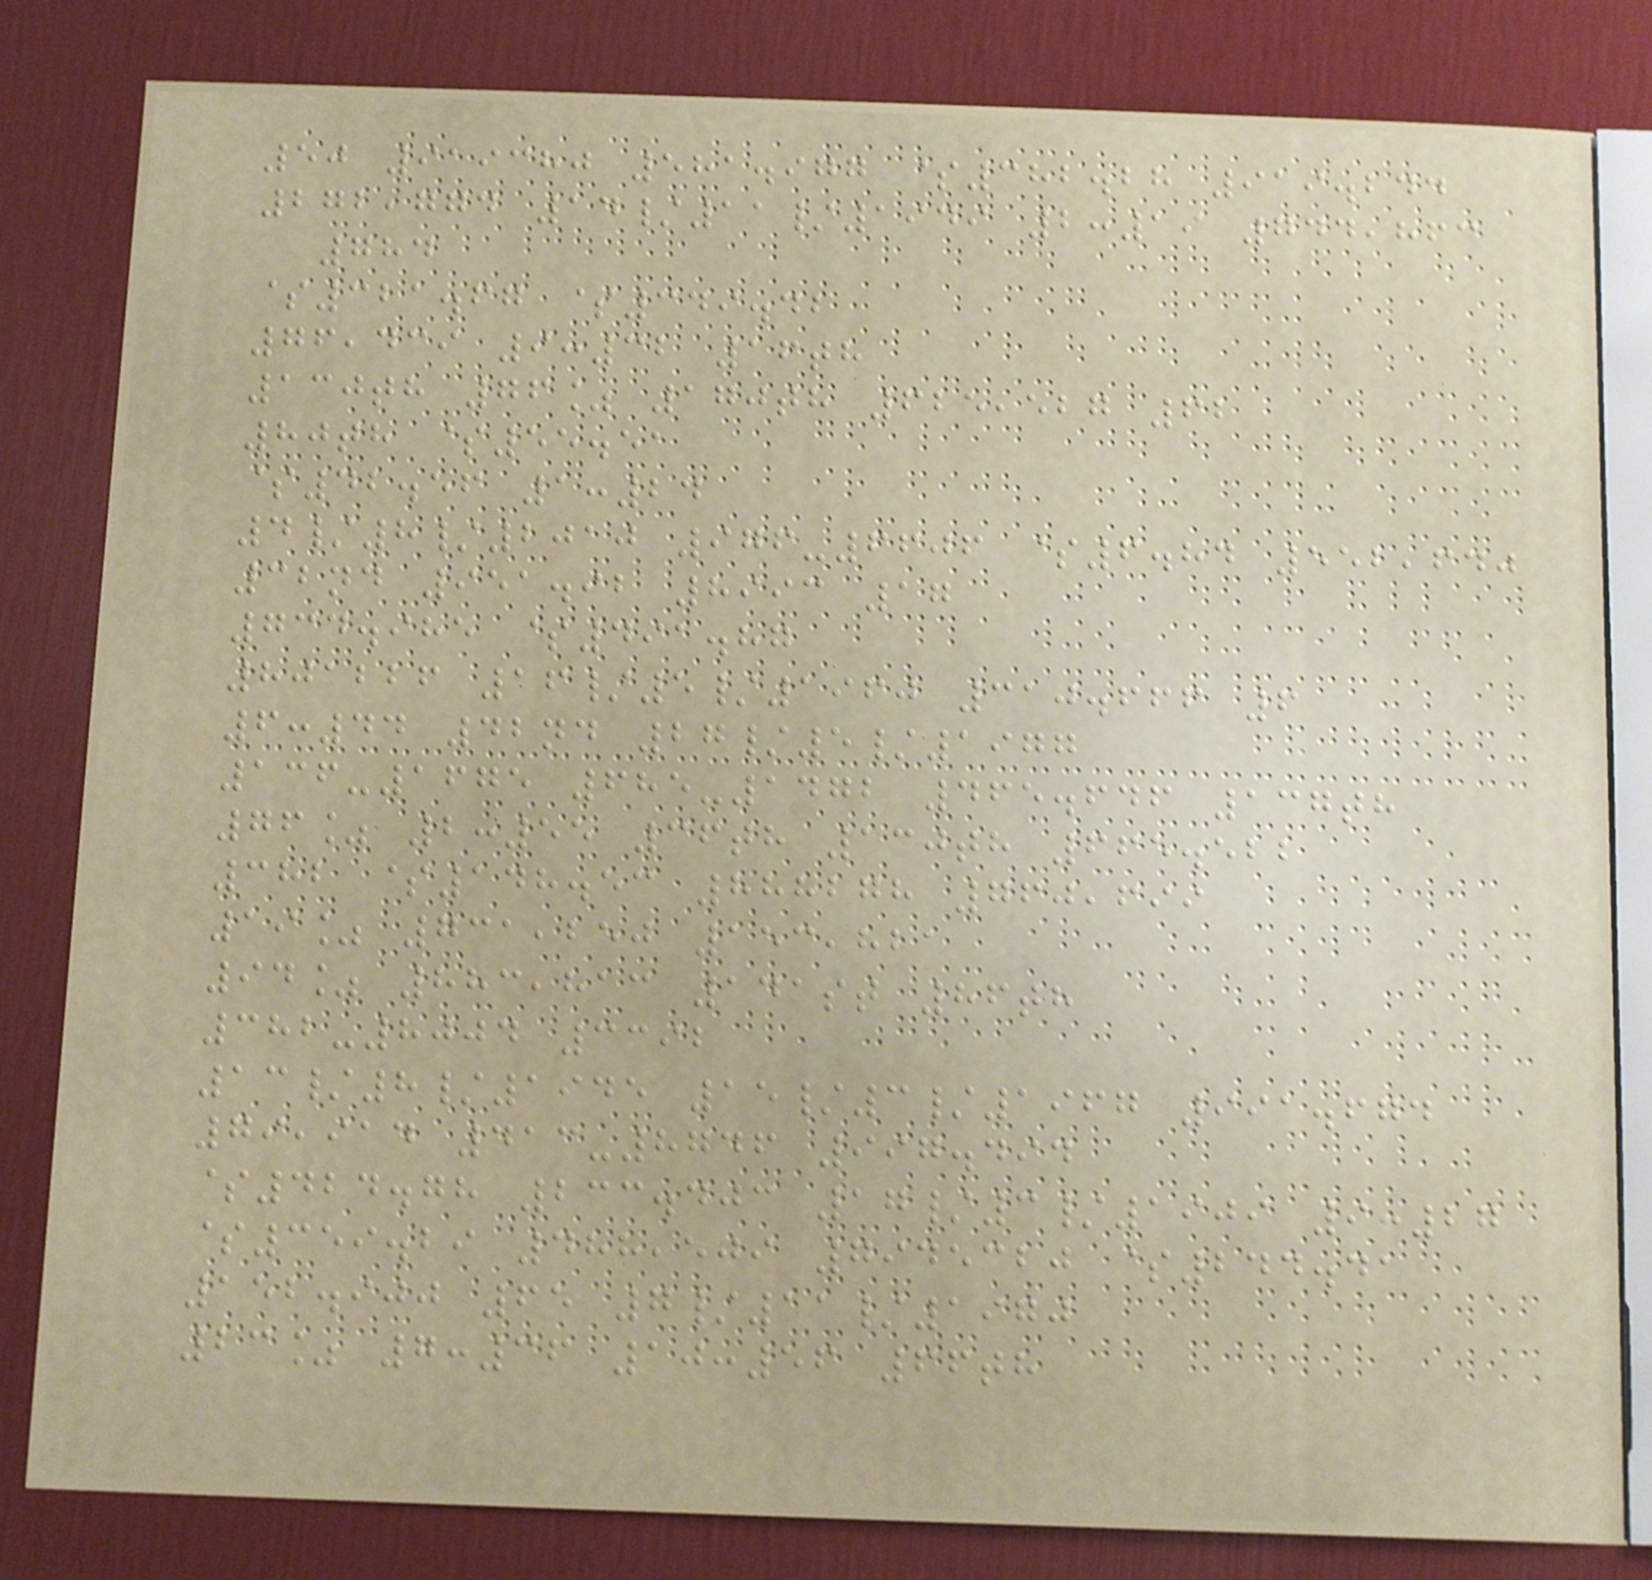50 919380 581.977 $382.28 919.244
272,774 14/11/1949 2:19 744,863
784
$321.67 $349.42
76,439 9:32 16th
130th 76% 170th 625,527 62
80th $55.51
$42.56 1:24
4/8/2010 976-6606 $6.84 552,640
32nd 951.92 8993 17
734.985 $491.87
801226 16/5/1960 310.666 6
6:44 42nd 27/5/1977
136-1675 685-1472 465.646 137th
76% 2:55 36th 130th 665.522
382 $148.53 888278 760,699
19% 731,250 153,821
94% 883,813 141st 86th
382-8004 3392
13/8/1945 15/3/1967 991.674
79,914 413-8746 997.494
$424.78 233.403 17/3/1909 9:27
$359.29 488,509 7945320 $244.41
152.900 65 7/11/1970
23% 7:36 10:56 66th
